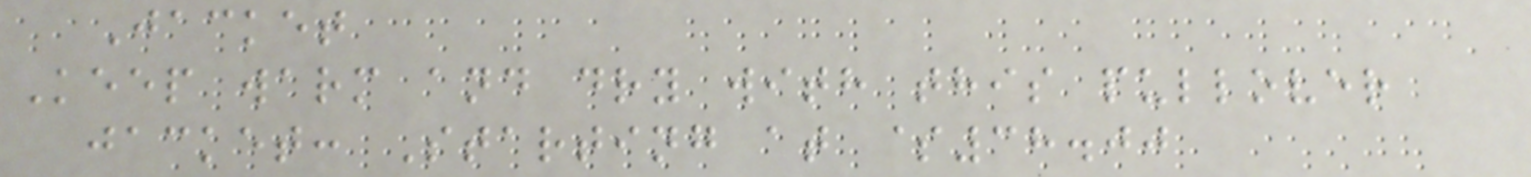Jacket
Keep warm and dry with this pullover
jacket: Starting at $38.00
